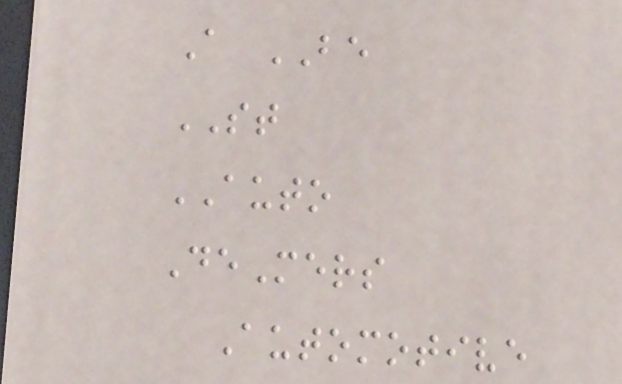A BE
ST
AUTO
DeMers
Automotive
